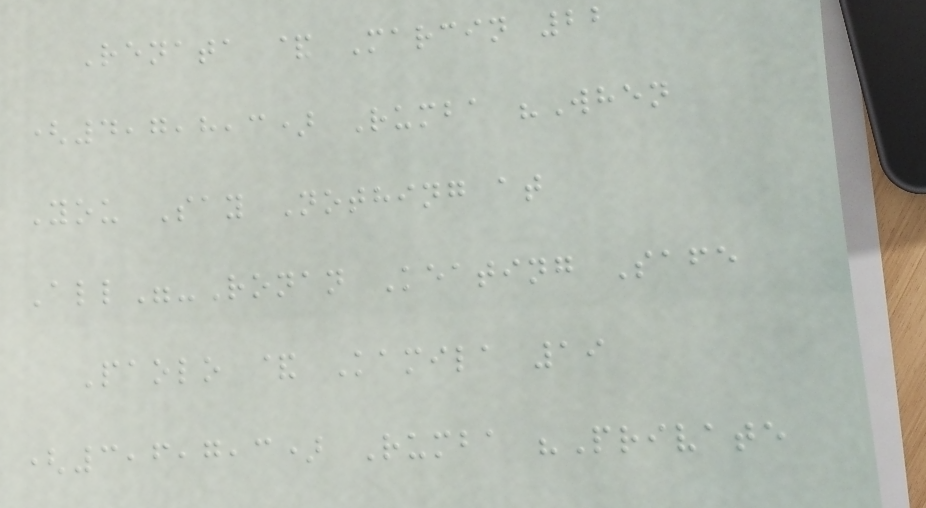Renata & Marcin 22
(4,7,8,3) Rumba "When
You Say Nothing at
All"-Ronan Keating Safe
Paolo & Kamila 19
(3,6,7,3) Rumba "Private
